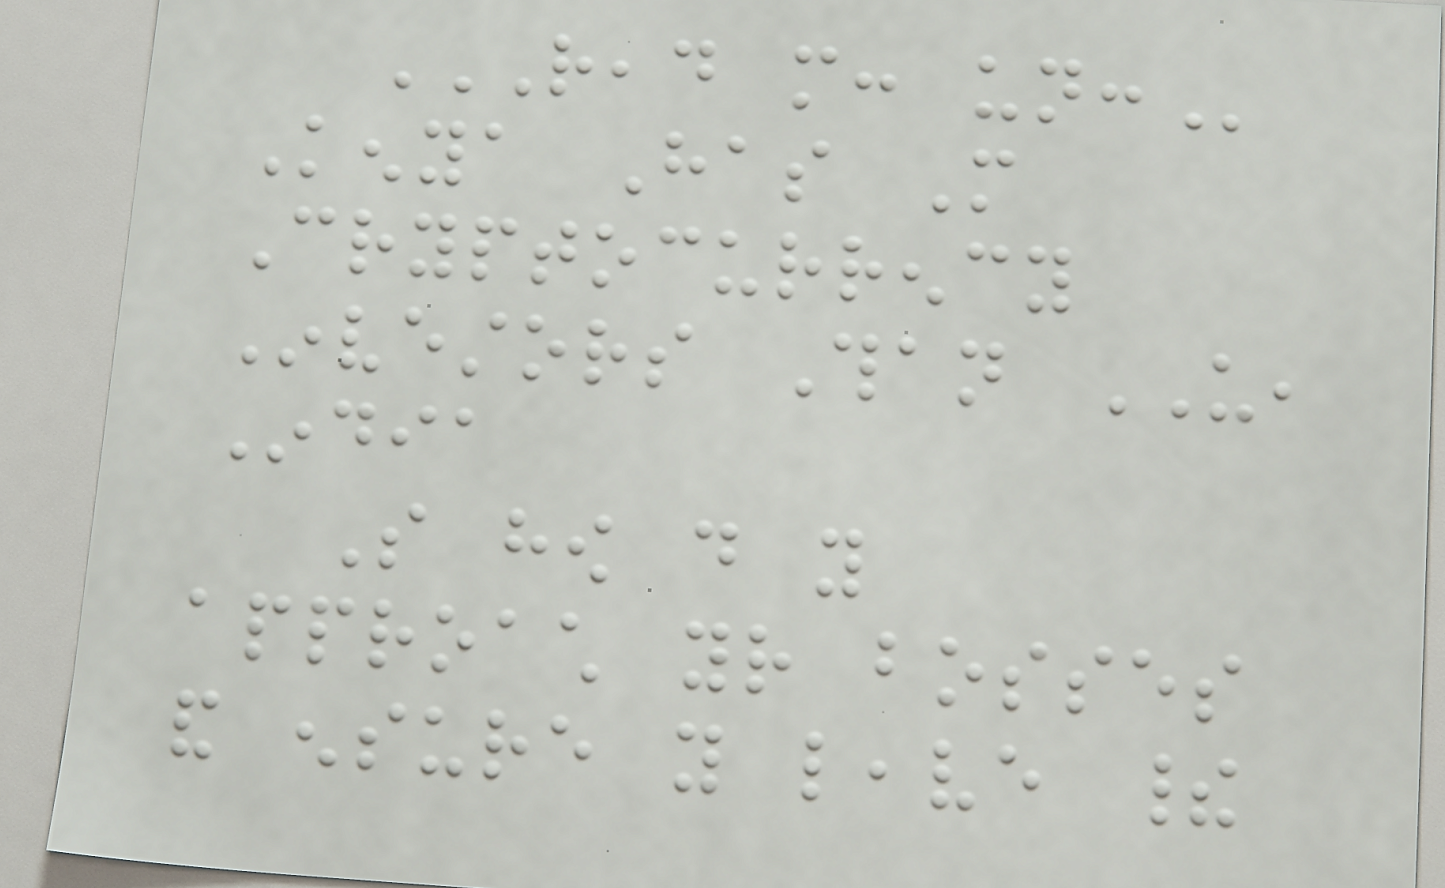READ MORE: UN:
Kenya Has More
Cryptocurrency
Investors Than US,
India
So how do you
approach your bosses
and ensure you leave their
